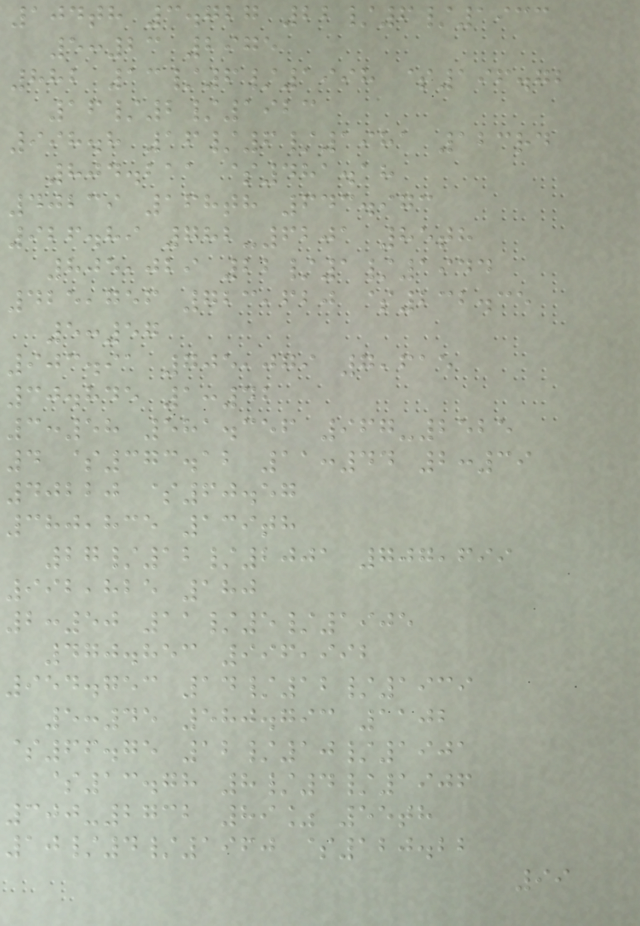104th 3.727 22/6/1933
5:23 2975
882 13/6/1998 $196.72
16/2/1923
998.8 16/6/1981 123rd
804.211 $481.18
40239 168th 643.973
926.89 782-6201 85th
805,029 22/1/1944
425,756 723,620 $232.35
5:57
903.91 705,079 7,615
30.845 1:42
3:58 581.356 967-2525
4 $373.12 11:44 2:39
40220 $60.57
380,835 139th
27/12/2001 707,699
992,825 180
2:50 11/5/1905
470.853 996,992
954.753 14/12/1939
5:45 580.793 1102
$66.75 12/10/1901
$13.78 8/4/1906
300-2732 89% 55th
10/4/1960 $120.22
99
